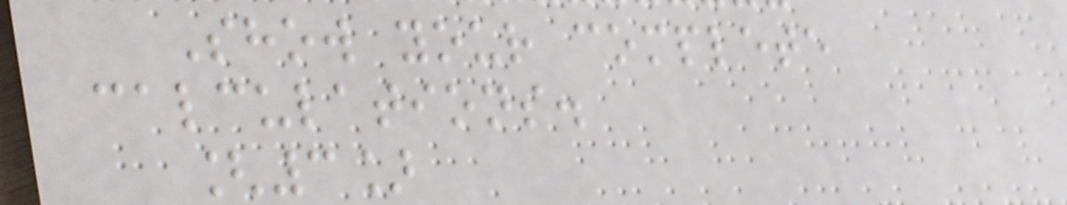Show your complete
calculations.
[3]
